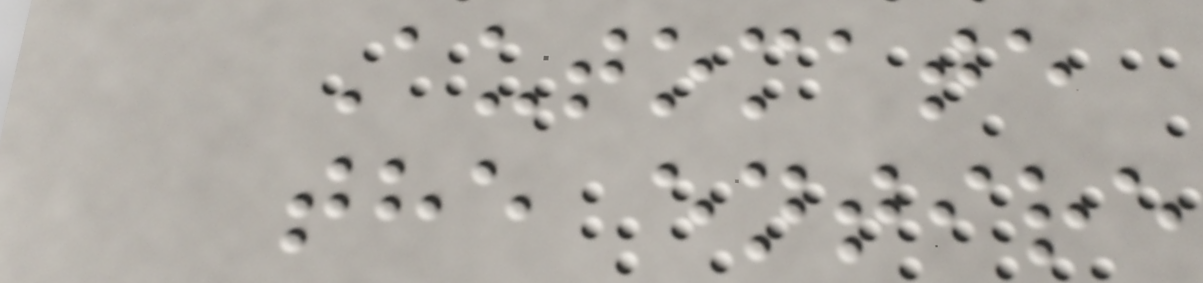Automate
the entire
